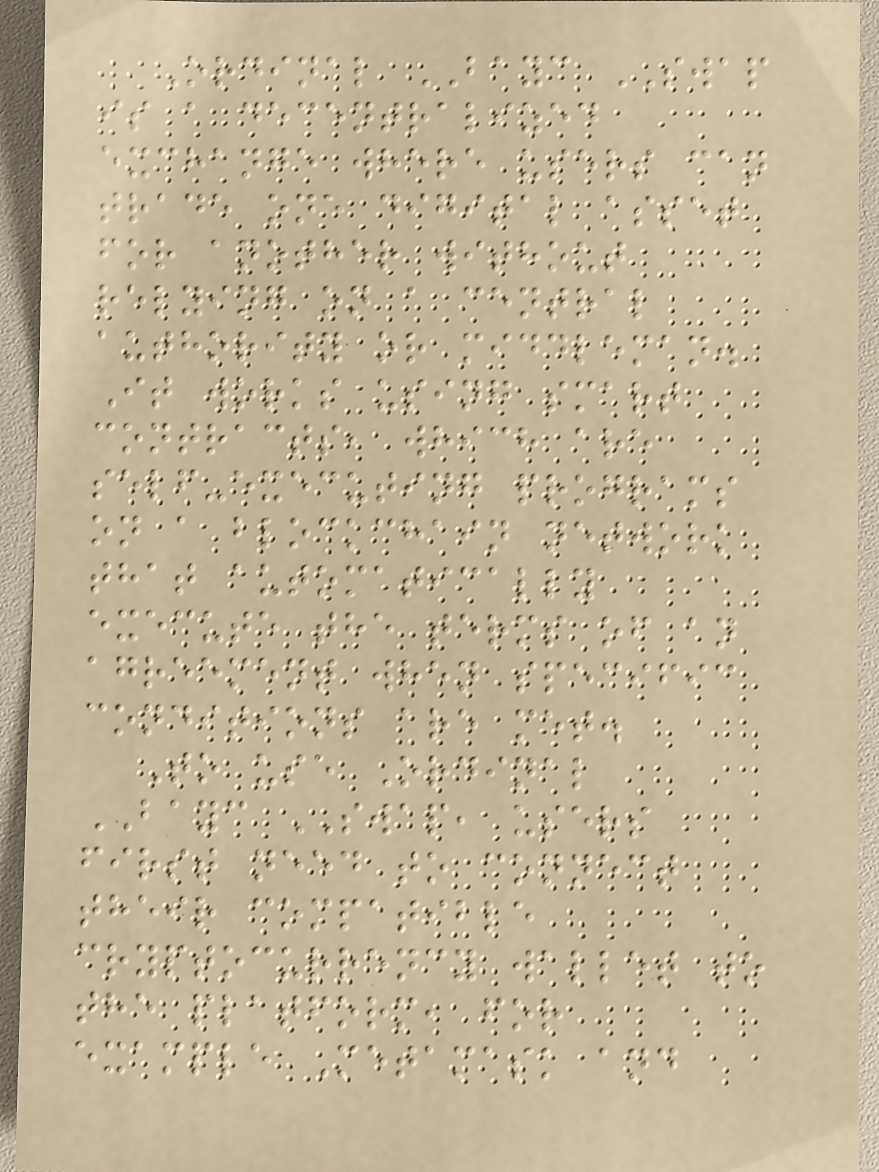Ordinal BAYC SWAP
is a decentralized
exchange where users can
trade one digital asset
for another without
relying on a central
authority or middleman.
It works using smart
contracts, which are
self-executing programs
on a blockchain network
that automatically
execute the terms of an
agreement when specific
conditions are met.
To use Ordinal
BAYC SWAP, users
first need to connect
their compatible
cryptocurrency wallet to
the platform, for
example Metamask and
